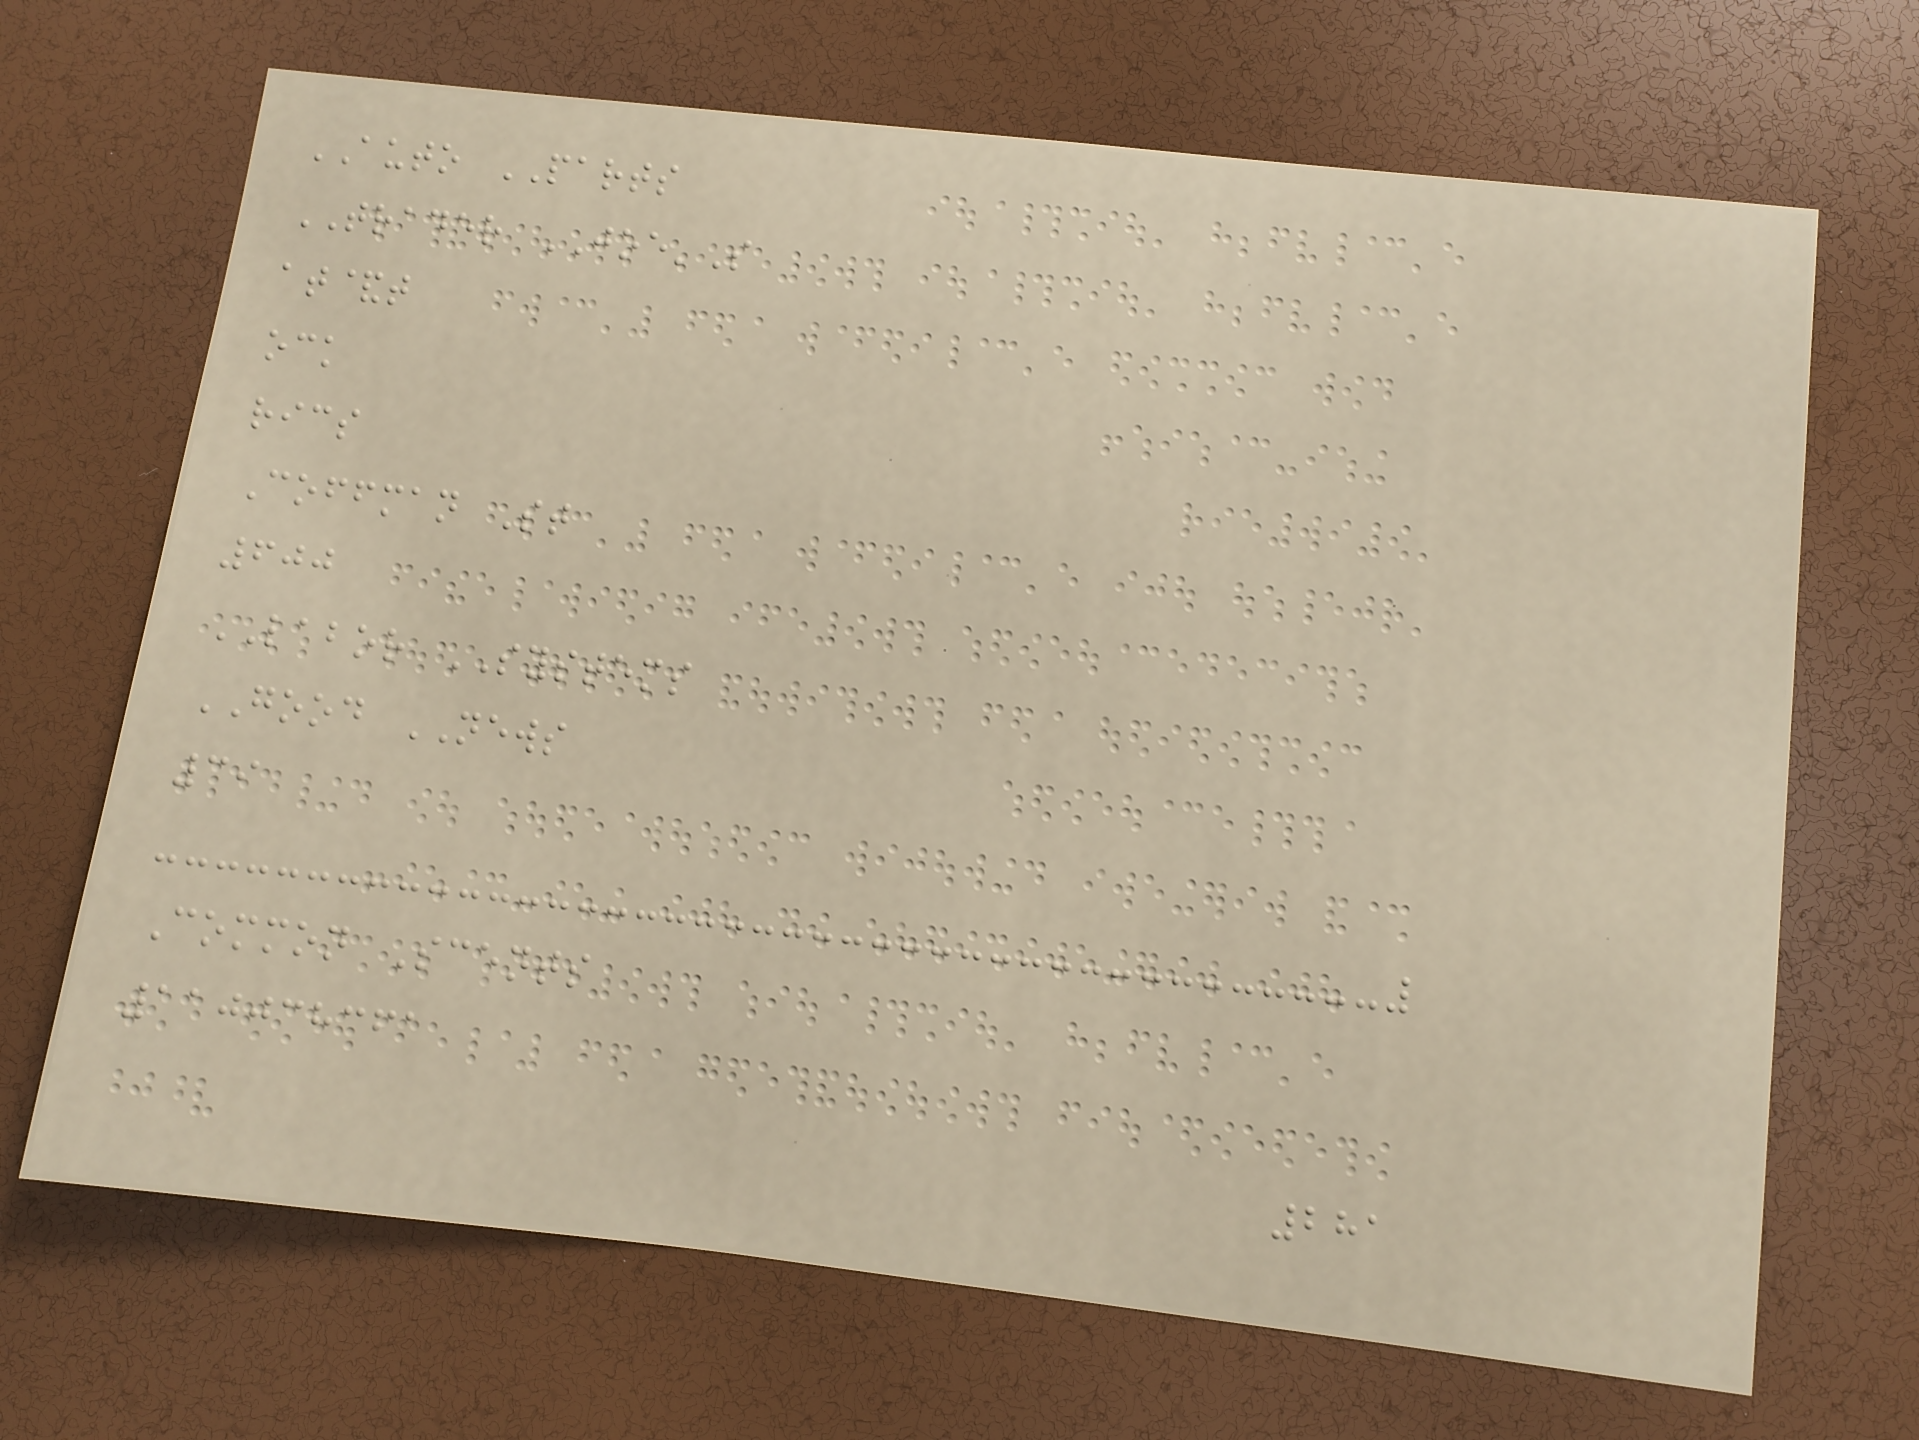AUTO PARTS
TRADER JOE'S
at&t
ock
rics
Coffman St
600
LABOR SYSTEMS
GOOD NEWS
39
Common Scents
110038361
281
